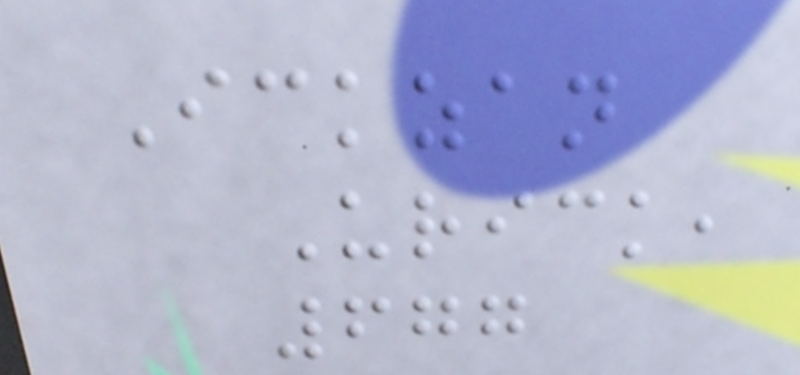Ickzan
Urick,
677
